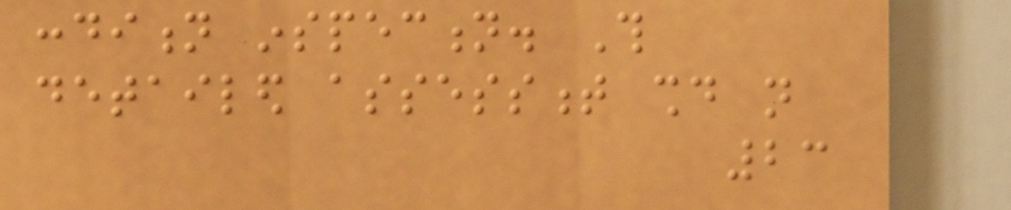condition inspection. This
detailed assessment should not
23
